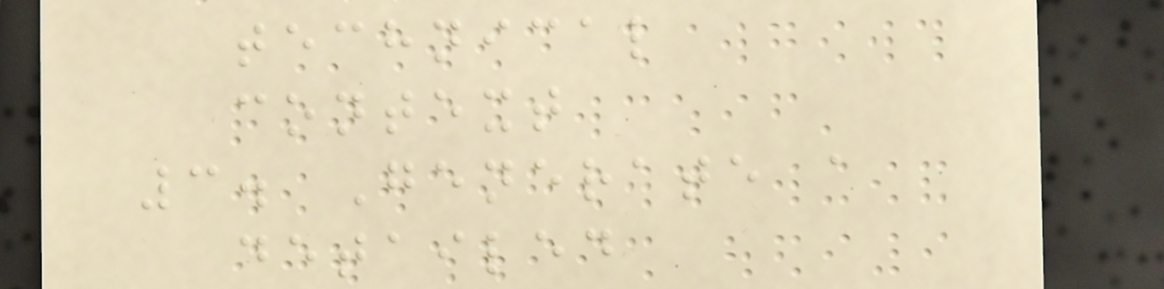technical
context
3. Generate a
detailed
